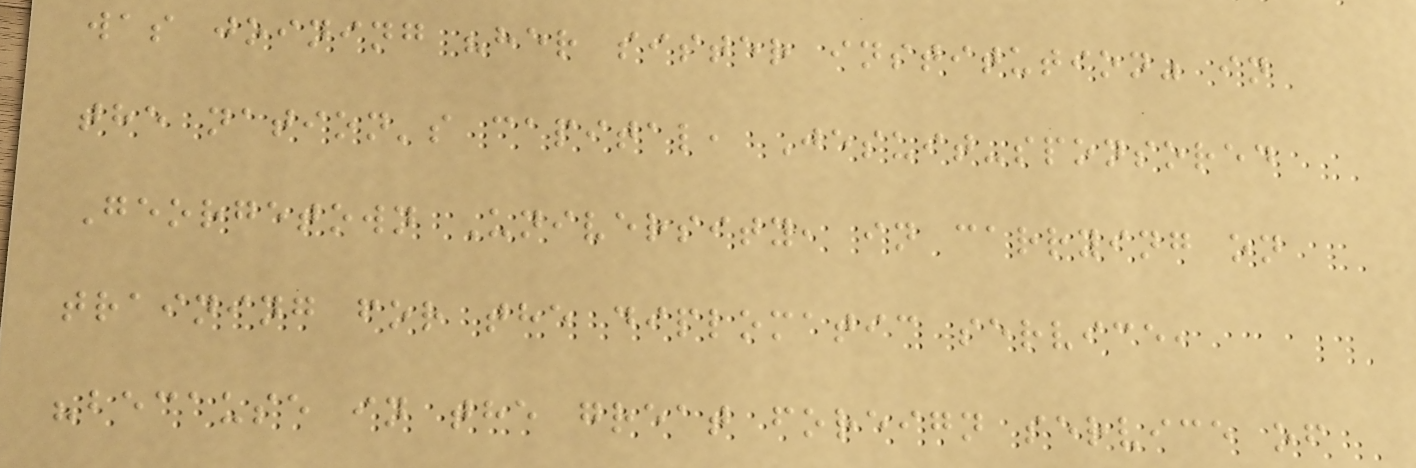was joining "her sister institution" in
the nation's capital, Jesuit-sponsored
Georgetown University, in carrying on
training for the diplomatic service,
"because in the great foreign service of
